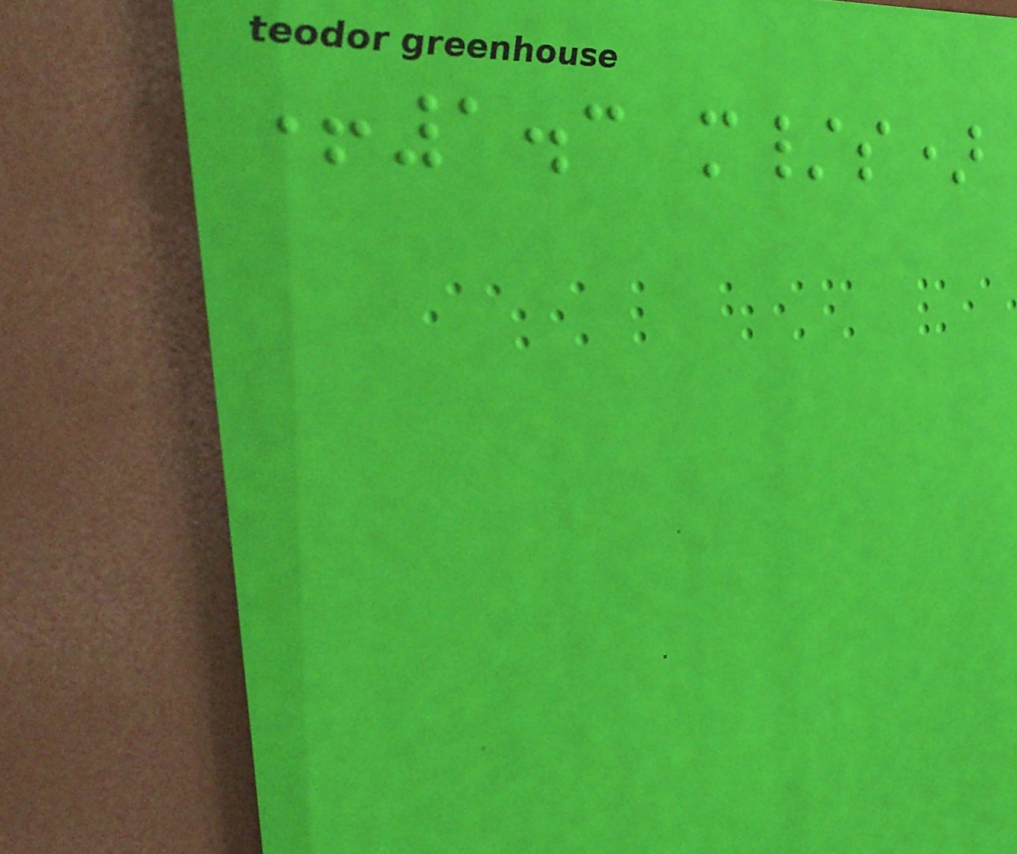+1.3 m/s)
